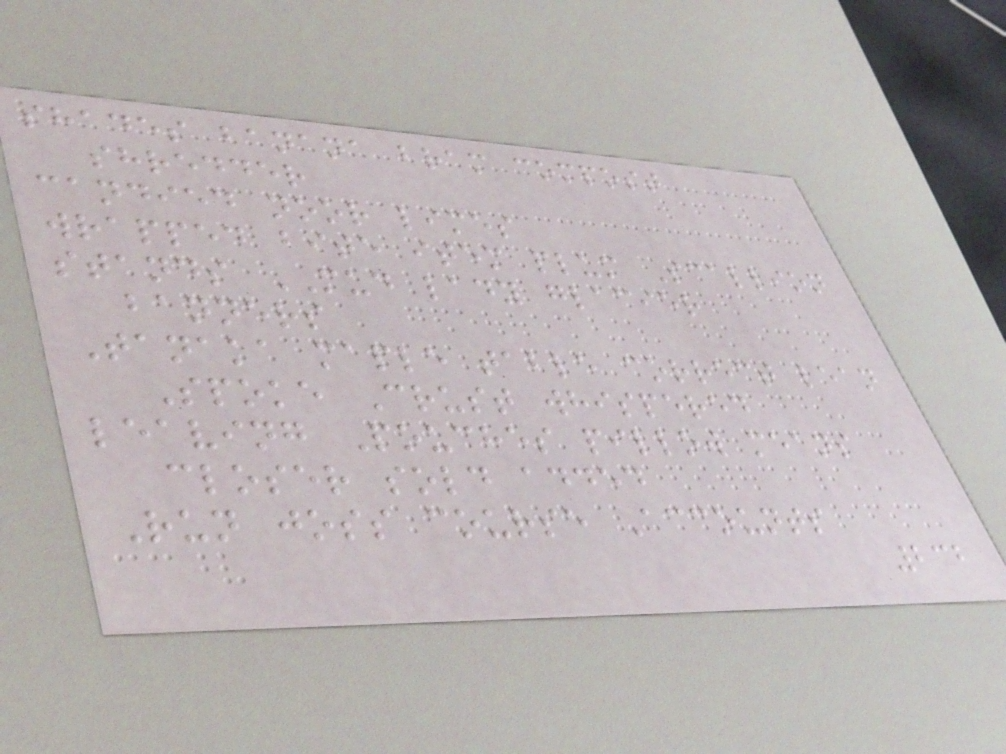shades banana bram compost
shredder
candied noor limes
wrapped bite item plum Scallion
stands MUD lady glacier
banners
Tanaka maple table correct lean
Spoke Crust whispered
leaving Pouches pillow means
closer sold added
Run joss course Accounts
232
